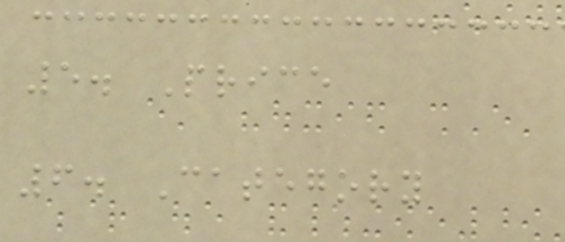5. Price
6. Category
